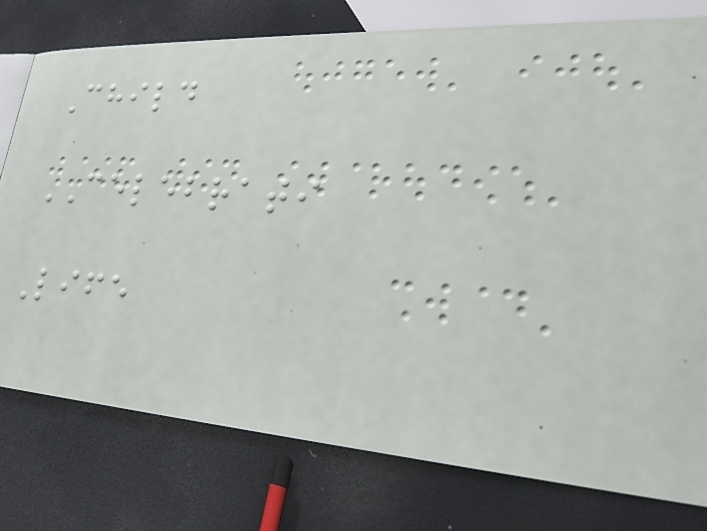Child
CELEBRATI
Life
